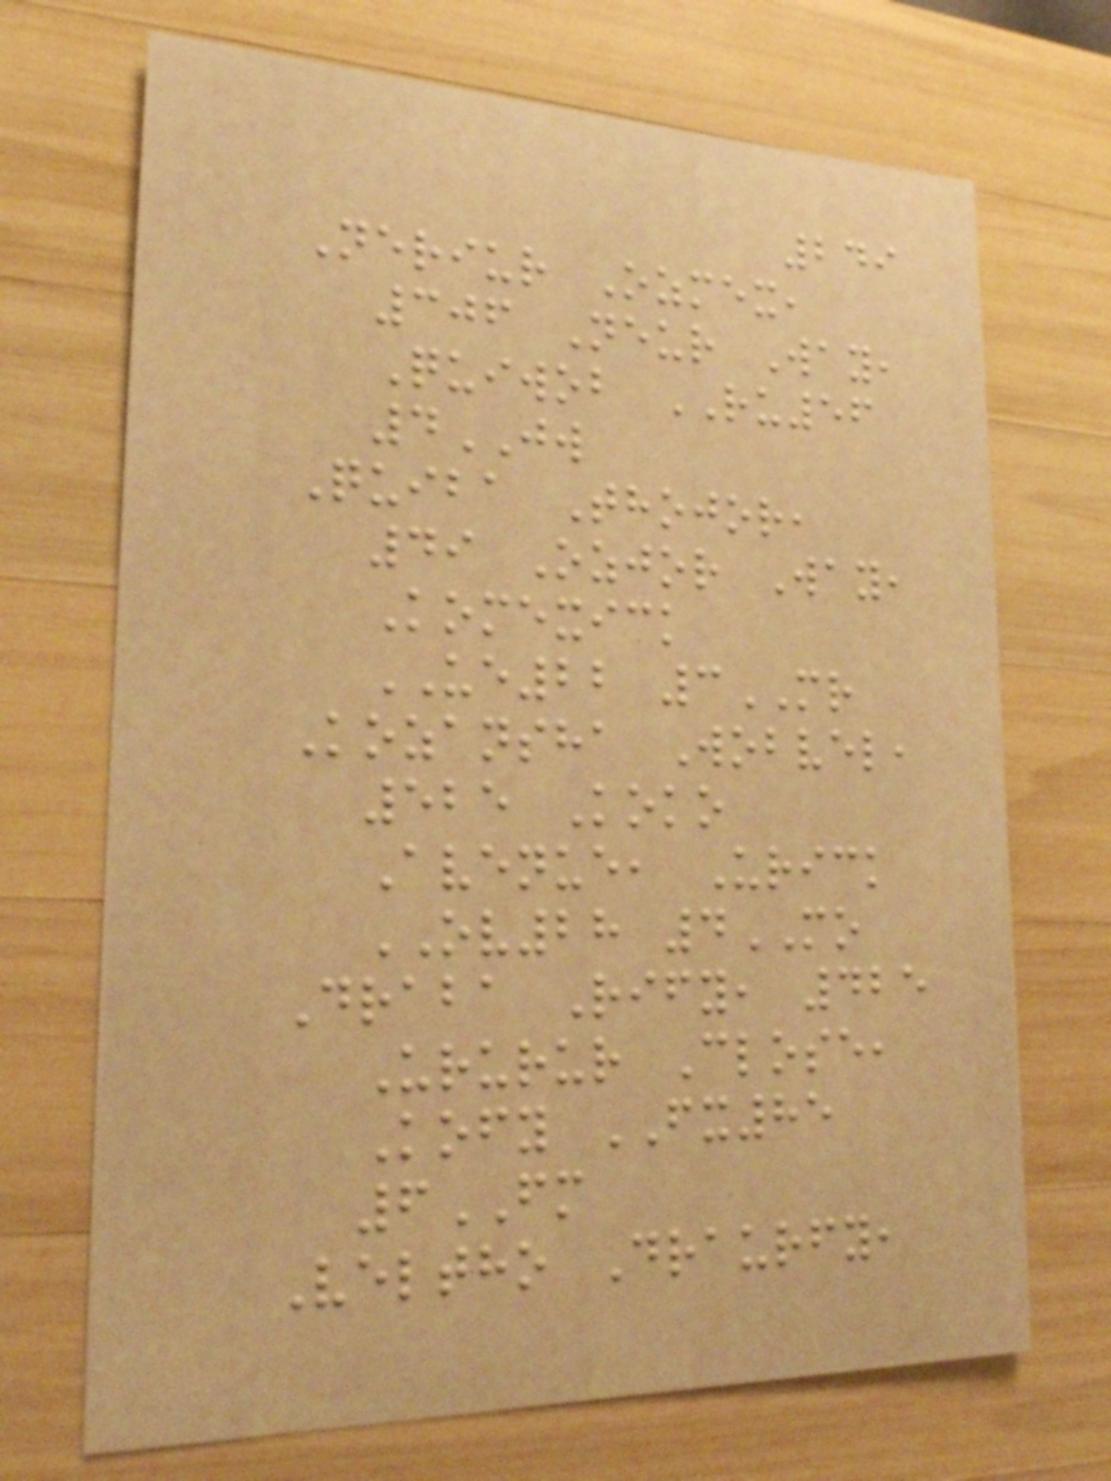249
Neriur Ozmex,
306 Neur Way,
Quiwob RU56
4JW
Quiba Thojor,
49 Ozjor Way,
Komexick
UE22 3MR
Kozansha Wobvel,
525 Koko
Avenue, Urick
OV28 4MO
Draba Rify, 425
Ururur Close,
Kofy FX85
6FM
Veltho Draurfy,
